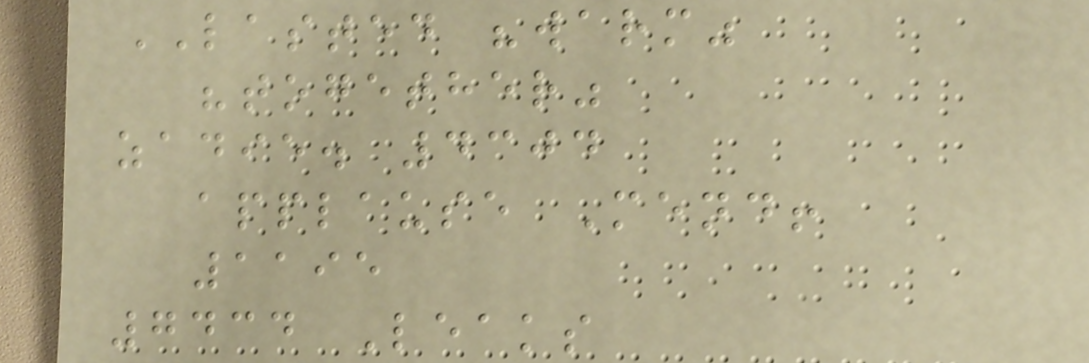LASTED "warm"
"together"
zadie. 4304
applause Mend!
1195
7434 Leaks
